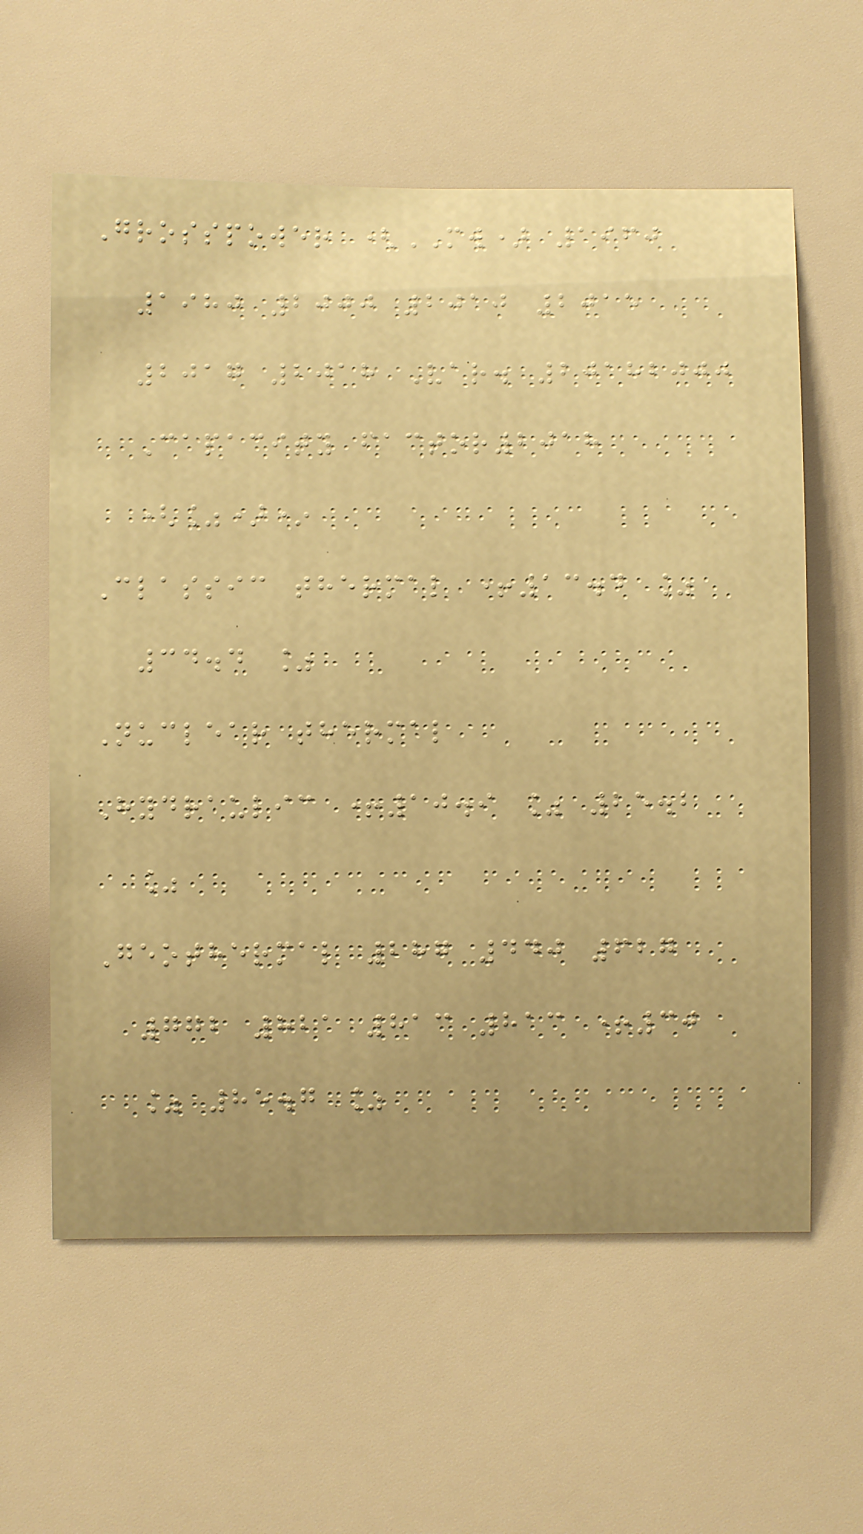Grosspower (MW) 1960
1980 2000 2010 2015
2017 2018 Var. 20182000
Capacity factor2018
(%)*
Classic thermal +13.4 %
34.4 %
Nuclear thermal
Hydraulic +10.9 % 25.2
%
Geothermal 287 440 627
772 821 813 813 +30
% 85.7 %
